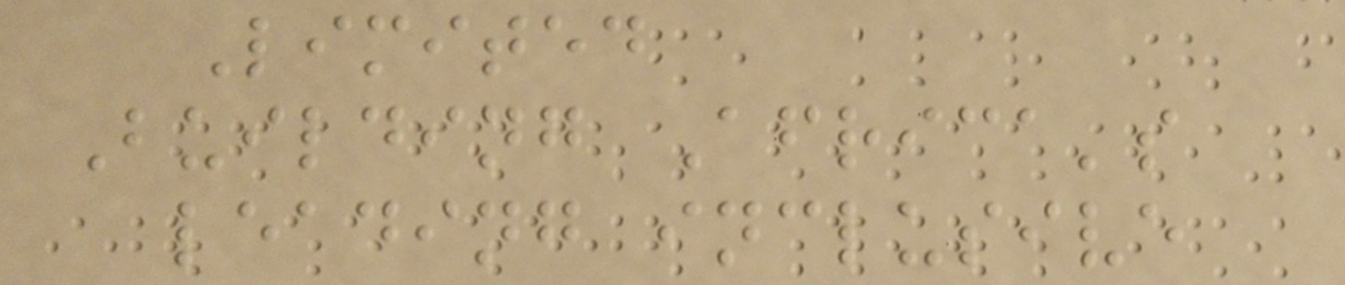Limited
Building Africa's
leading inclusive
